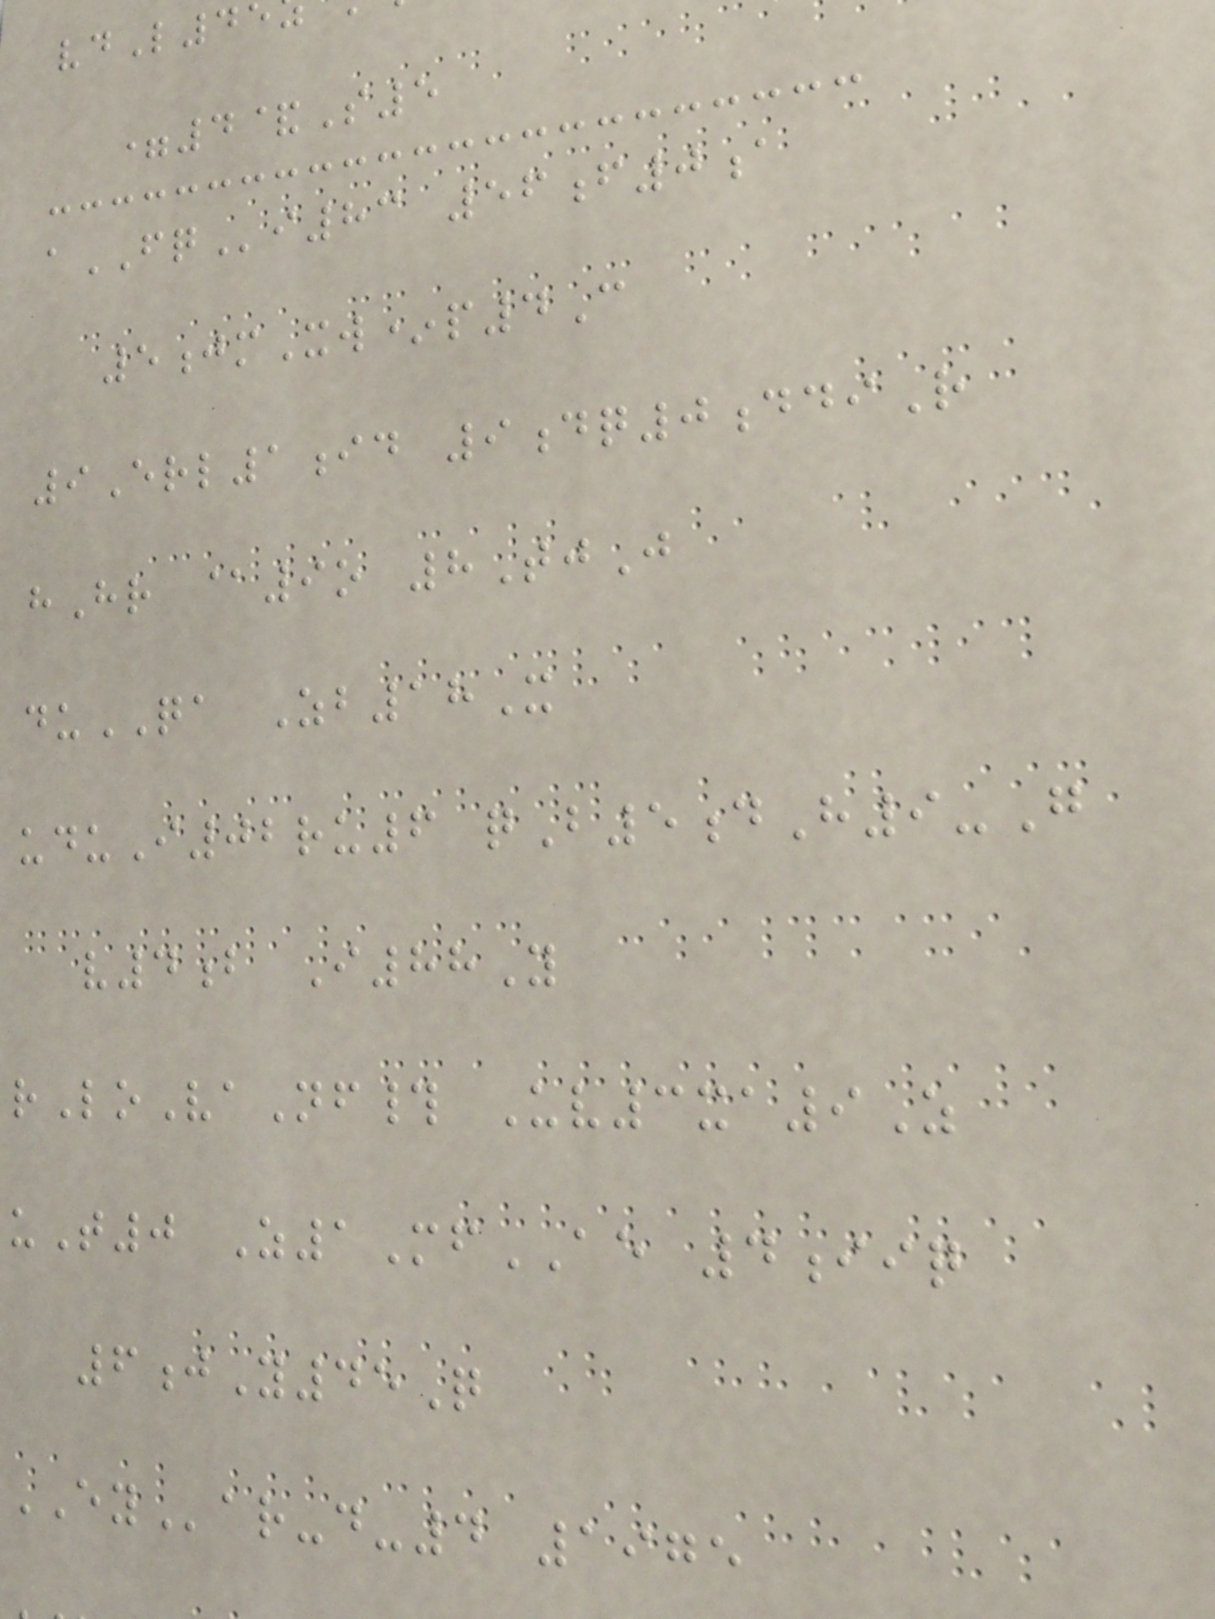vdL4
=4&S5
aFQi83 56f0a
5jmXw*p4C
9Erl1id 9dq0ddiR
hHr @9o 8TjJ
duQA Zb18X
uduI02ru6 qB5dH9-G
v4b I88Y
rLoVaNf# Uv3xa9Z
uT0 Z1MfAE 4iiq
6jY45Q
EYar-d-4 1975
